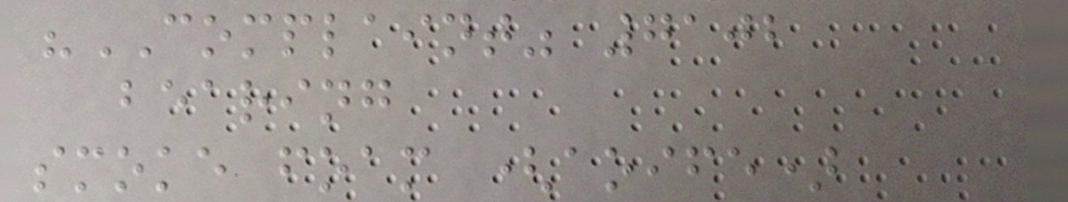"COMPLAINT" 7102
bearing
smoke foam (aoife)
